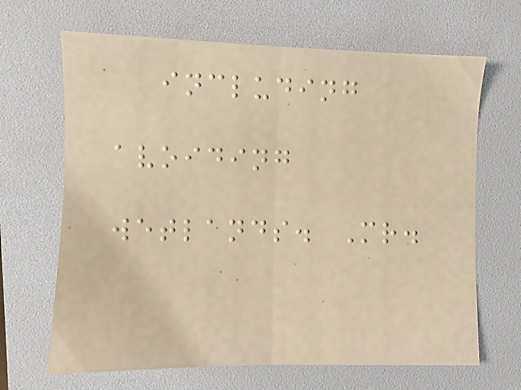including
avoiding
wetlands. Mr.
